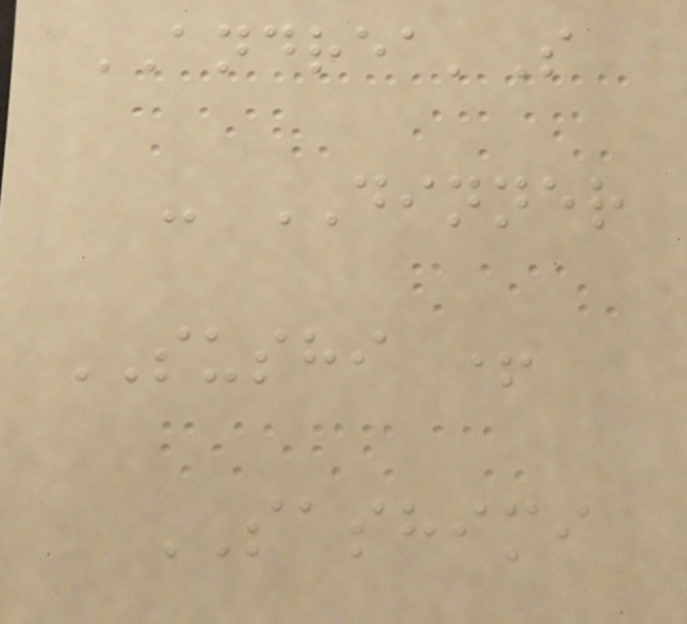ANDREA'S
- DINNER
SUSHI +
SASHIMI
